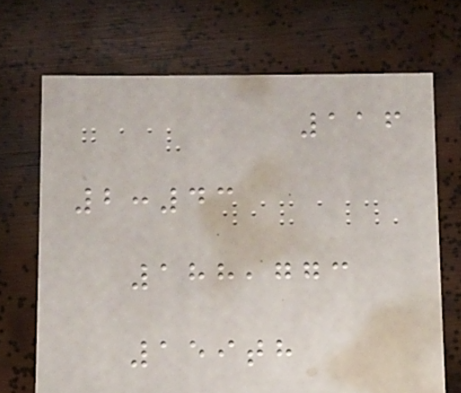116
2:43
188,773
159th
